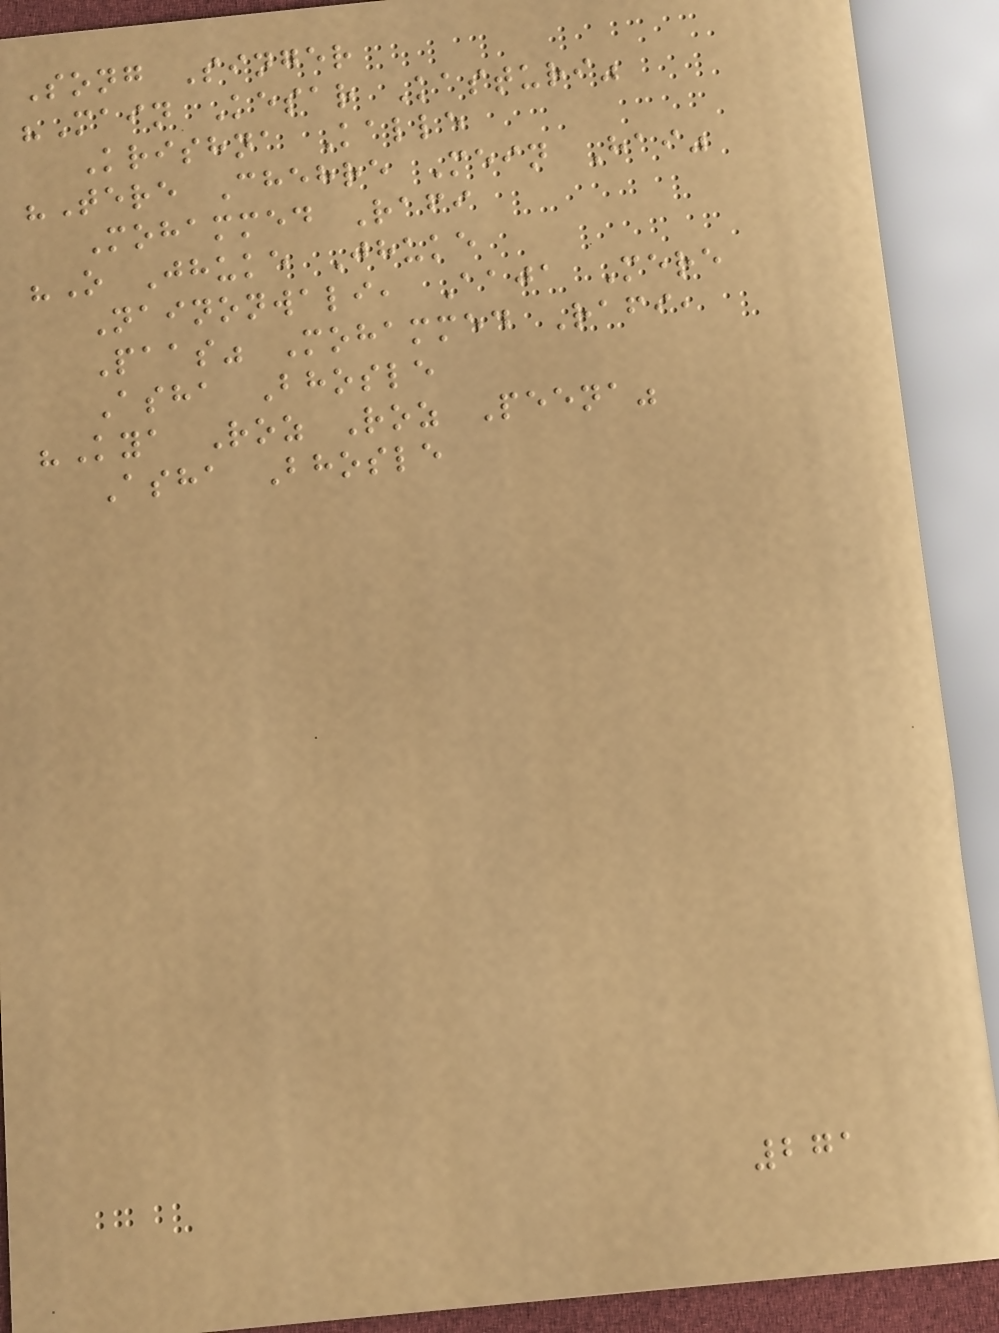Song Singer
"Main Kesar Kasturi"
Krishna Kalle
"Tere Chehre Mein Hai"
Mohammed Rafi
"O Jhuke Jhuke
Nainonwali, Aaja Mere
Paas" Mohammed Rafi,
Asha Bhosle
"Kya Roz Roz Peena"
Asha Bhosle
271
